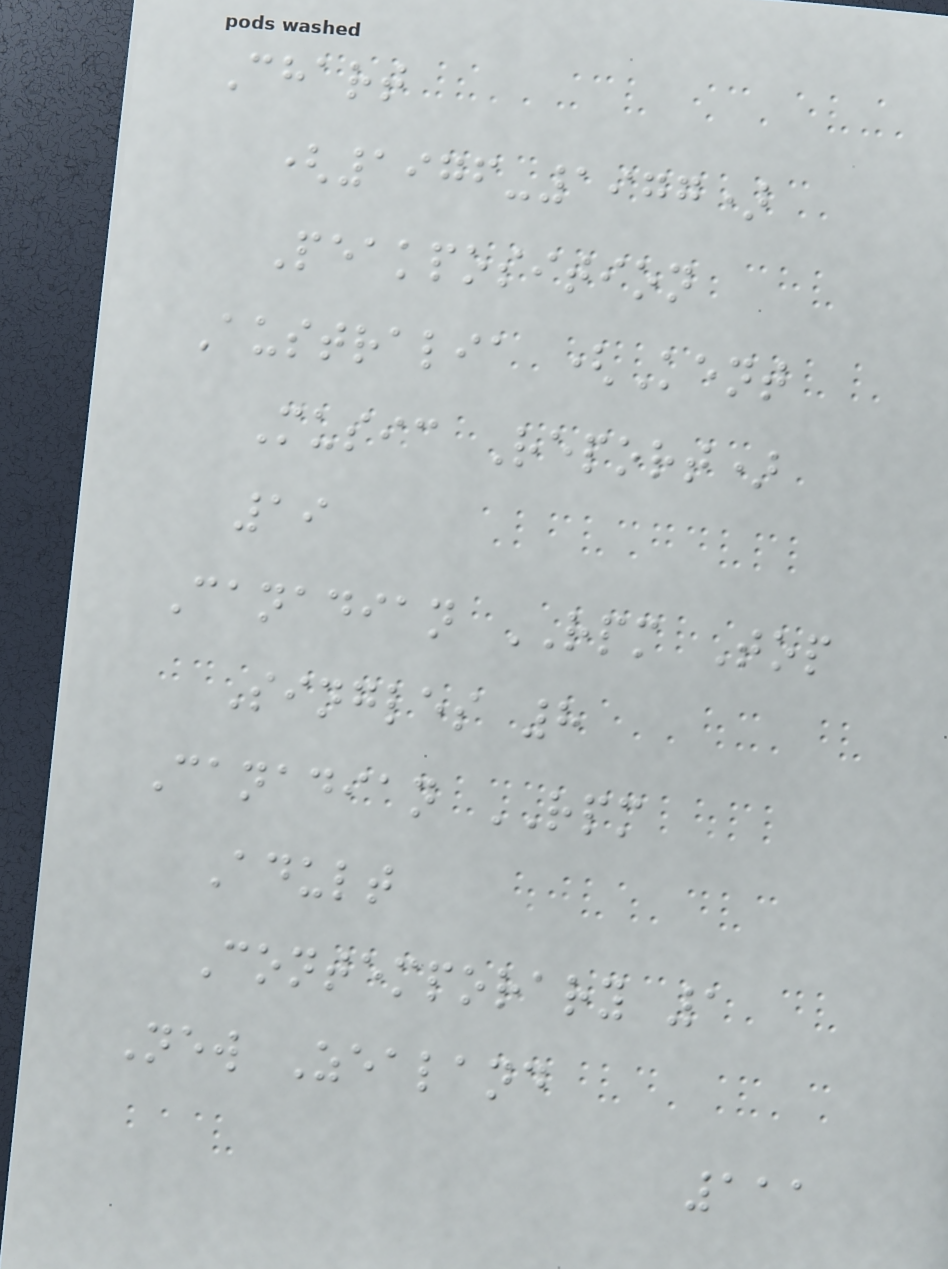Chart
(1976-1977)
Peakposition
Australia (Kent
Music Report)
19
Canadian RPM Top
Singles 8
Canadian RPM
Adult
Contemporary 1
New Zealand
111
